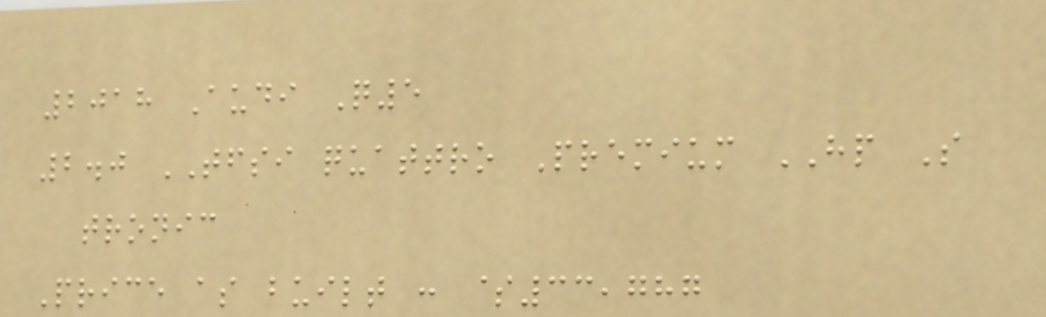2018 Audi Q5
2.0 TFSI quattro Premium HP S
tronic
Price as built : $33,787
